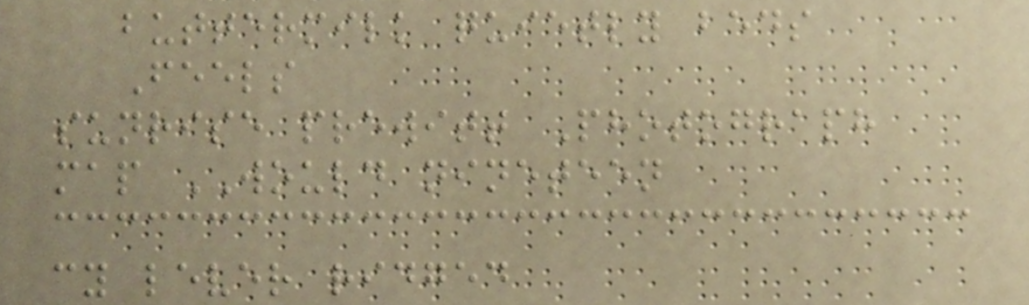buttermilk quietly beds
Feels
sunrise prewitt Photograph
map WOULD nineteen
cy lever ridged
